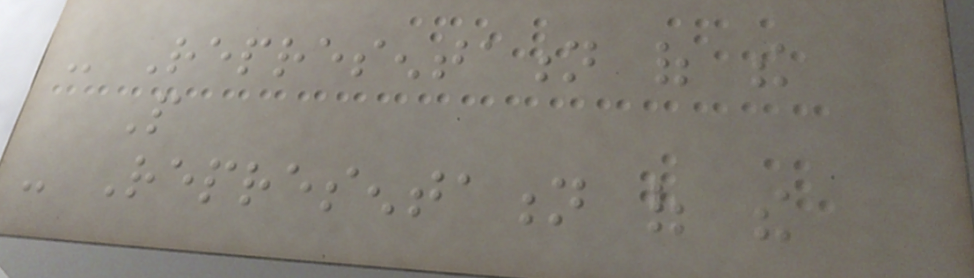- Representation of the
People
- Representation of the
